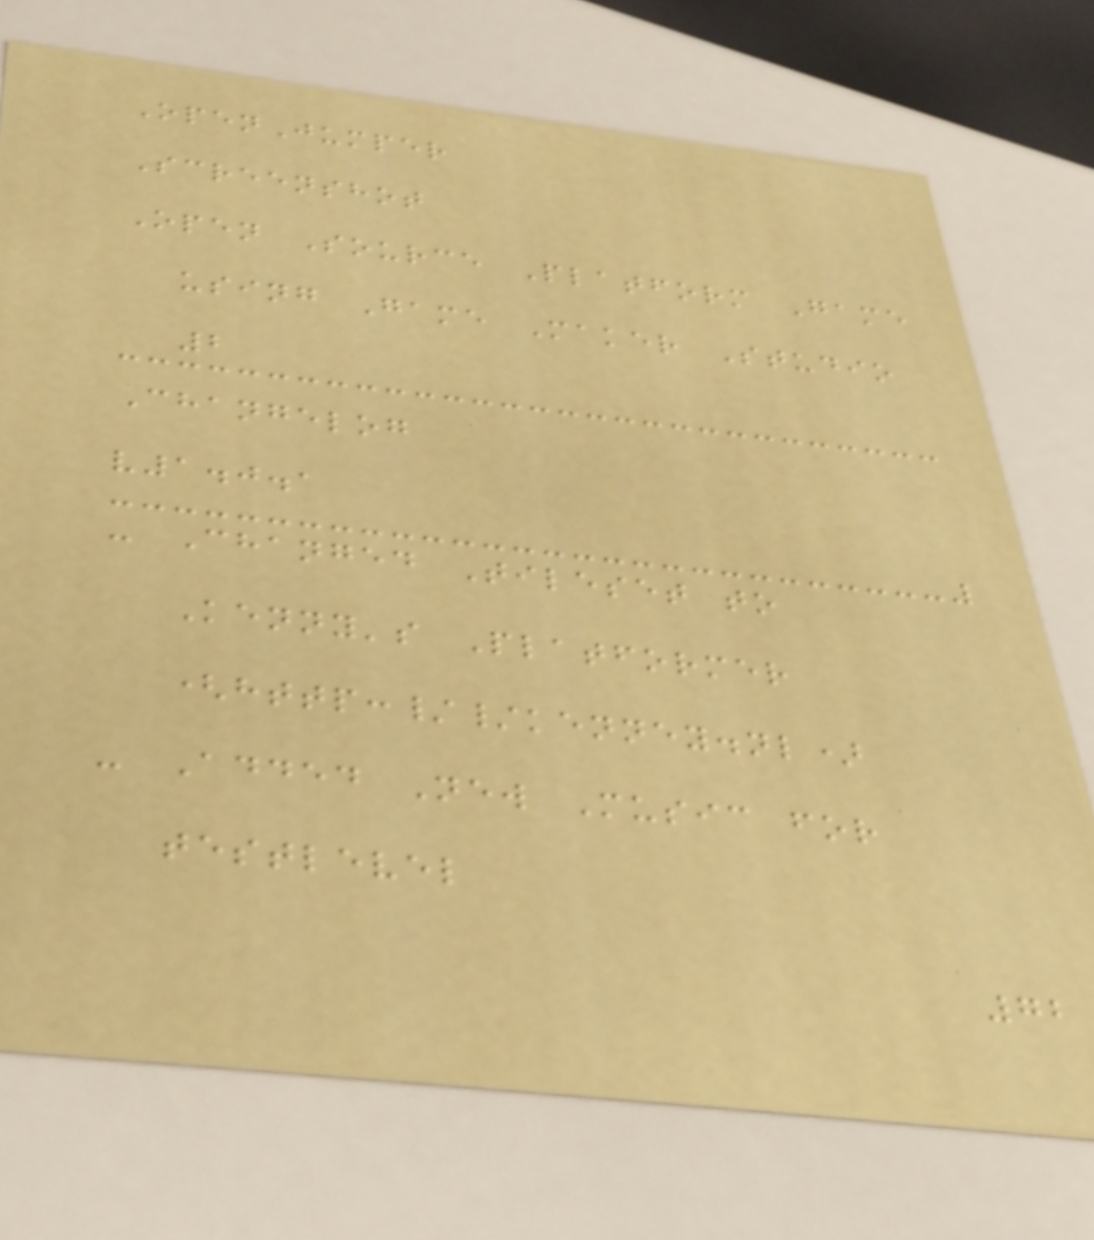OpenJumper
Screenshot
Open Source Platform Game
using Game Maker Studio
2
Changelog
v1.0.1
- Changed Tileset to
Kenny's Platformer
(http://kenney.nl)
- Added New Music for
testlevel
72
